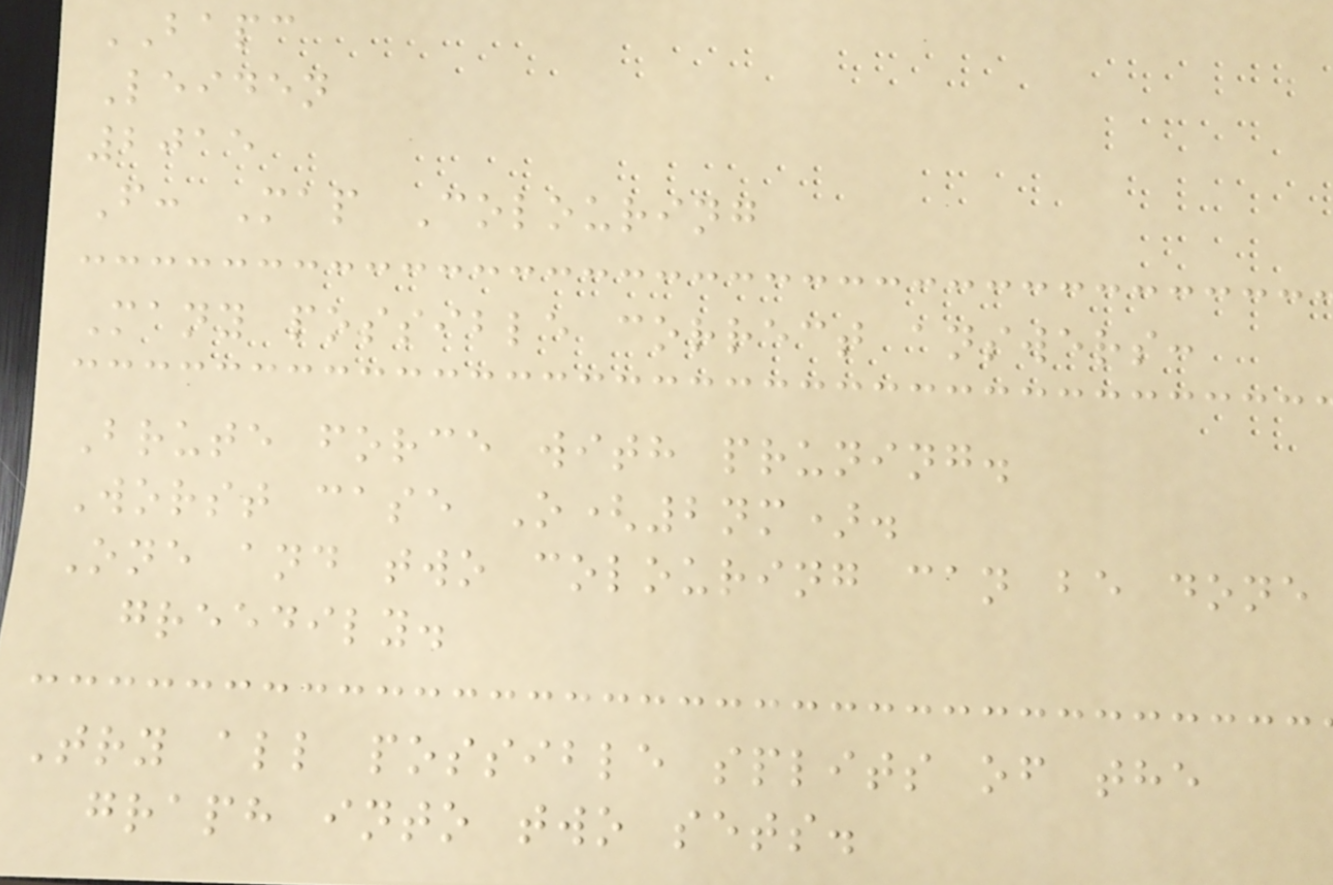BAPC
Leiden
2015
F: Map Colouring
Many possible correct answers:
Brute force with pruning.
Worst case O(2nm).
One and two colouring can be done
greedily.
Try all possible splits of the
graph into two sets.
